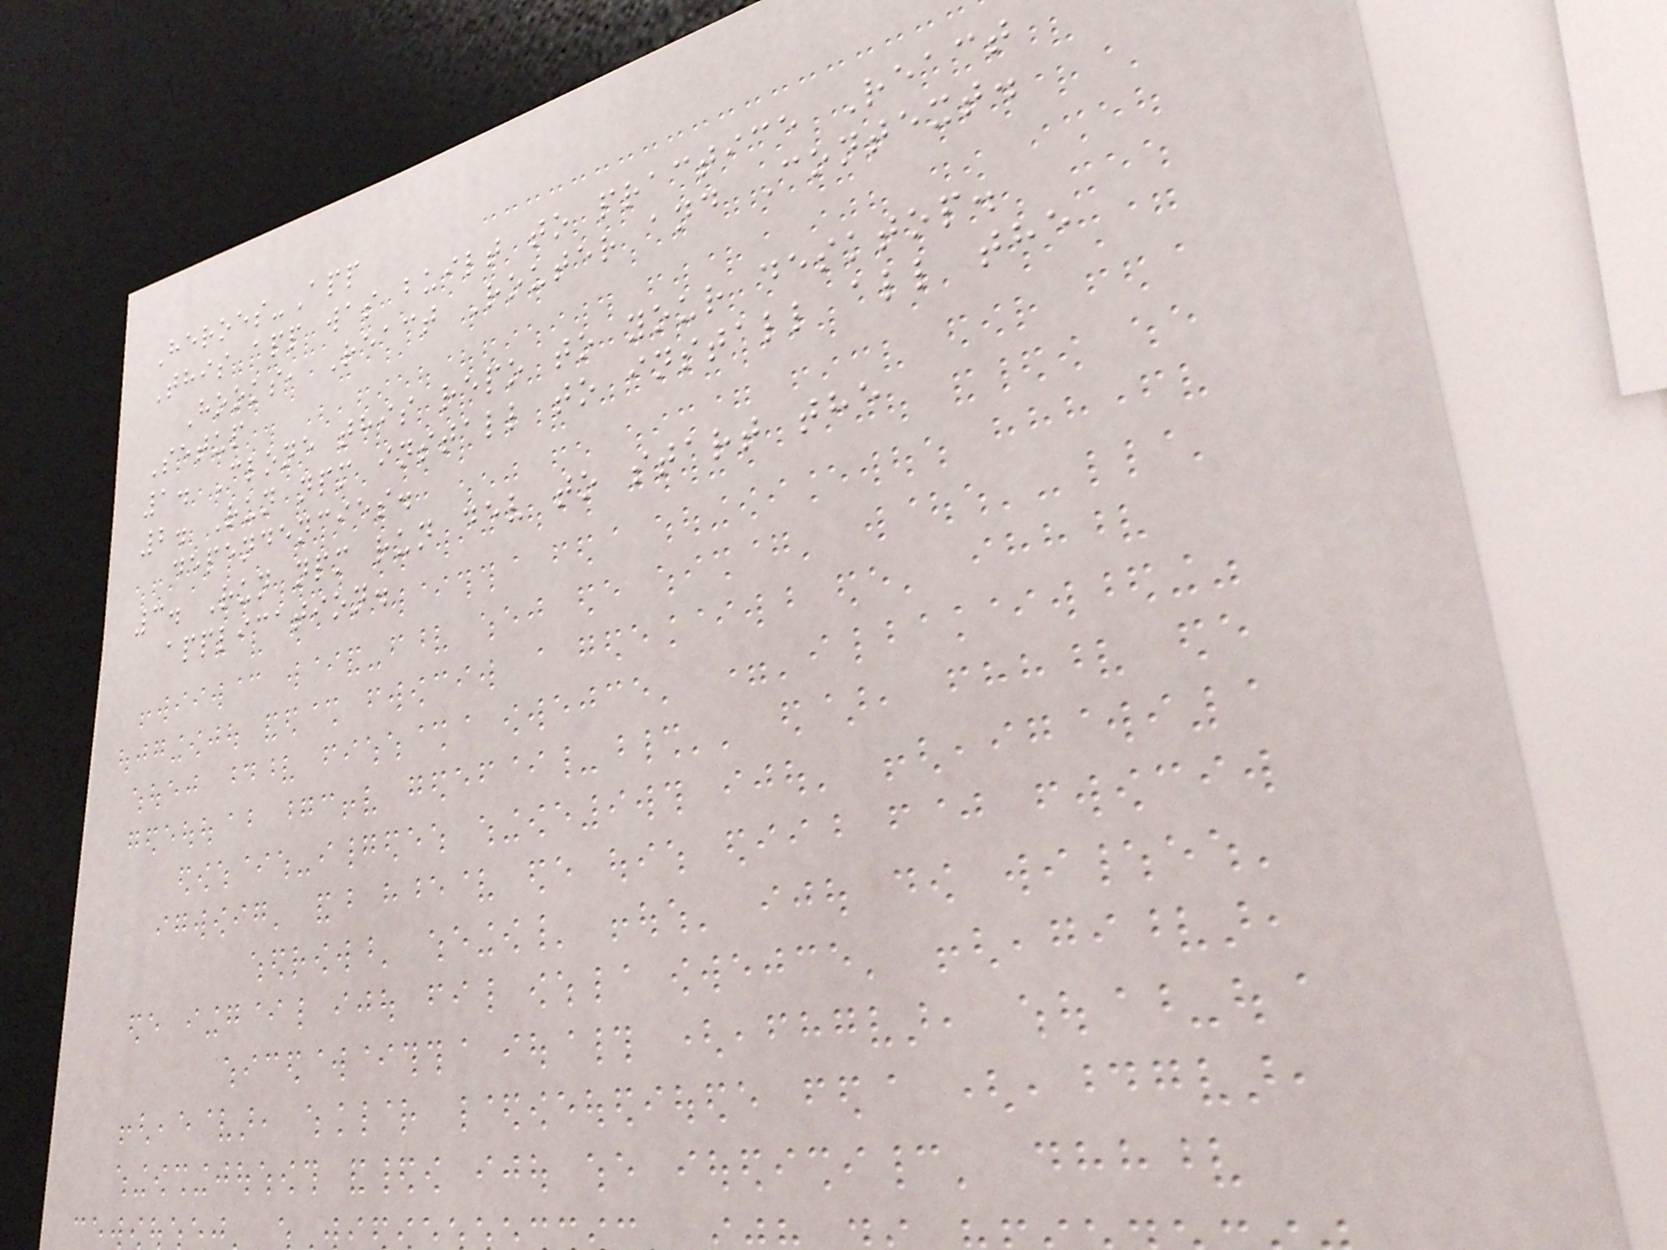Heroes-App
This app was built to practice React
Hooks, React Router and Context.
Setup
1. Clone this repo to your desktop.
2. Run npm install to install all the
dependencies.
3. Run npm run dev to start the
application.
